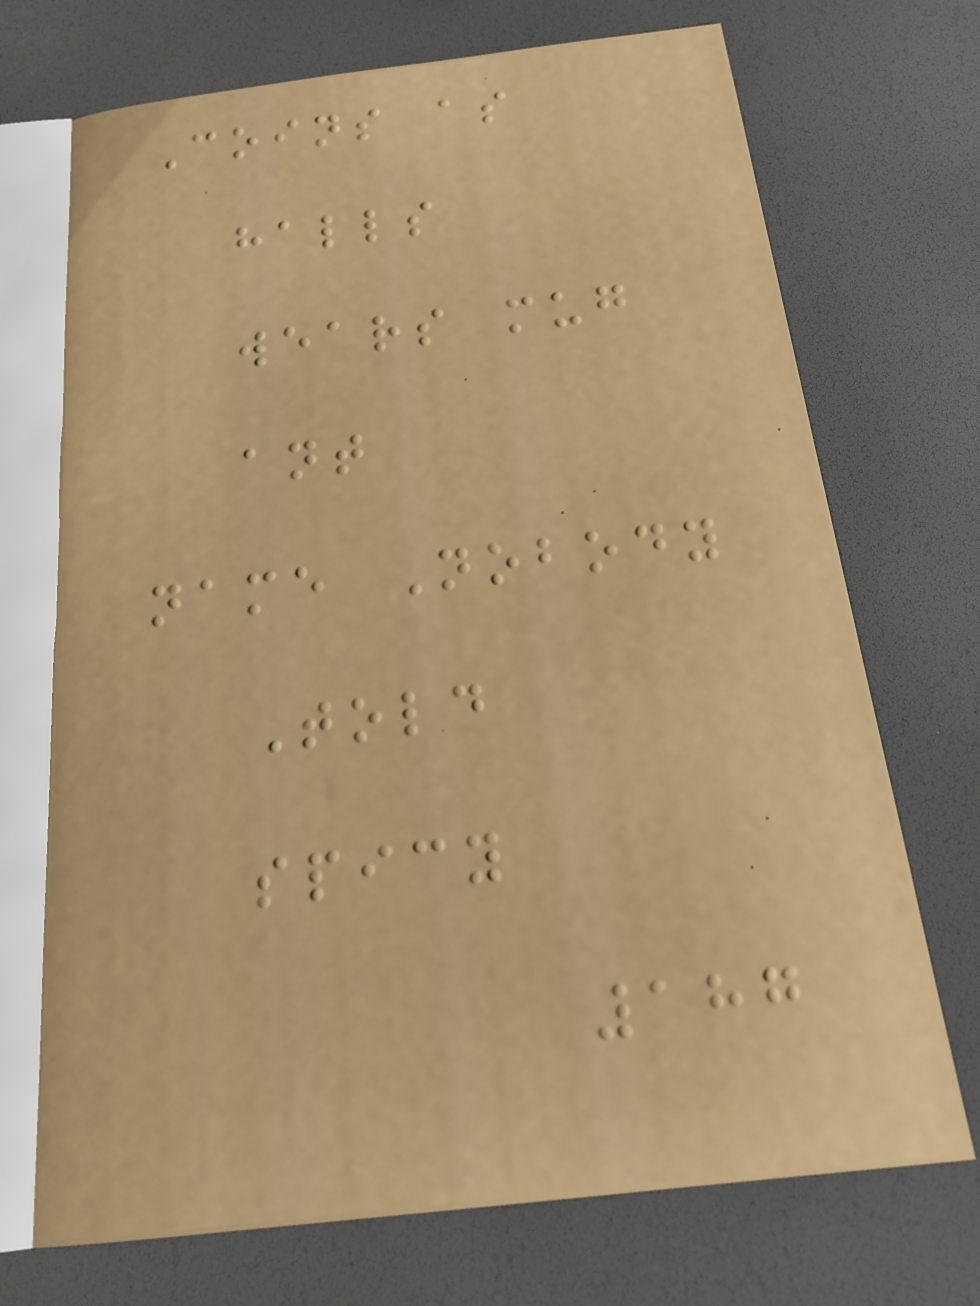Coins as
halls
wears mug
ant
name Nobody
Told
spicy
187
